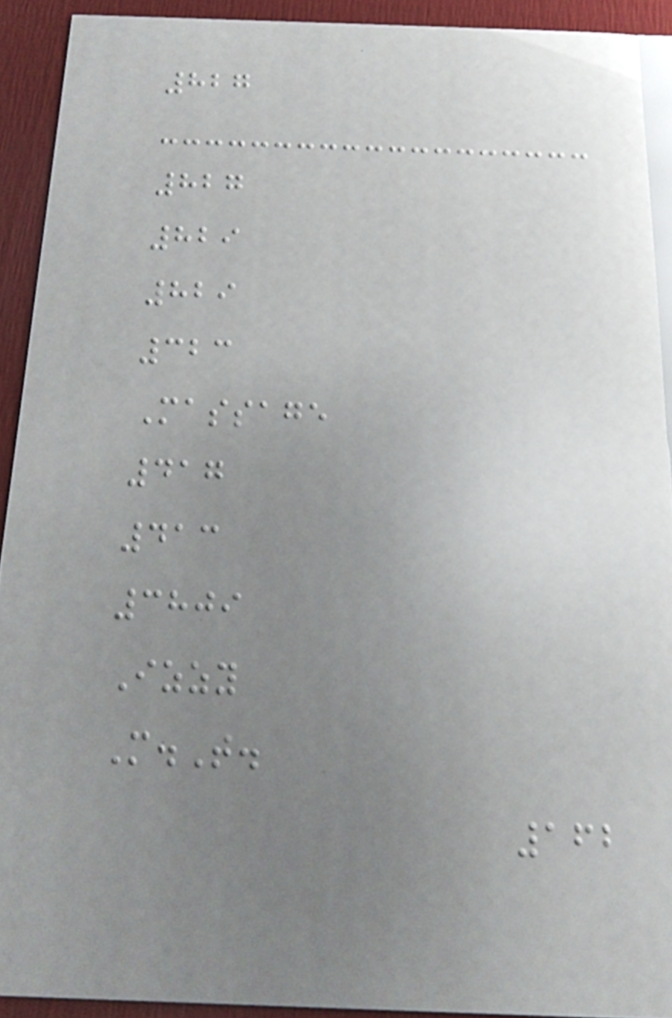827
827
829
829
323
Massage
417
413
3809
Izzy
M.T.
162
